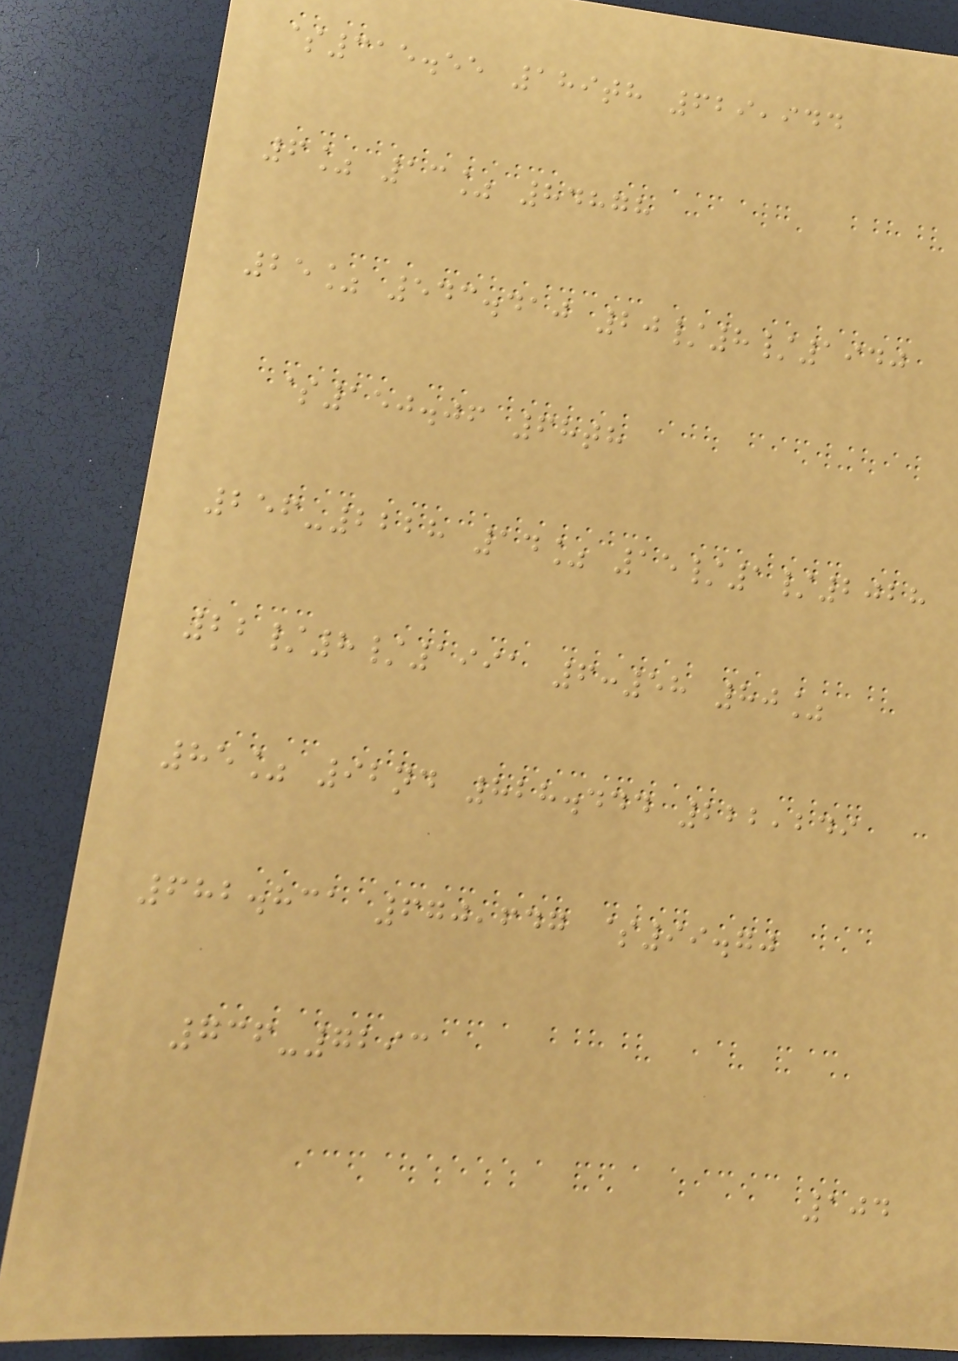$315.55 189th 629,944
6% 13% 84878
25% 543.410 20/8/1940
$150.06 68th
256-2228 14% 15/1/2028
22/8/1991 6:58 80%
85% 92nd 828.444 222,249
682.831 670,647 $99.70
736-7293
104
